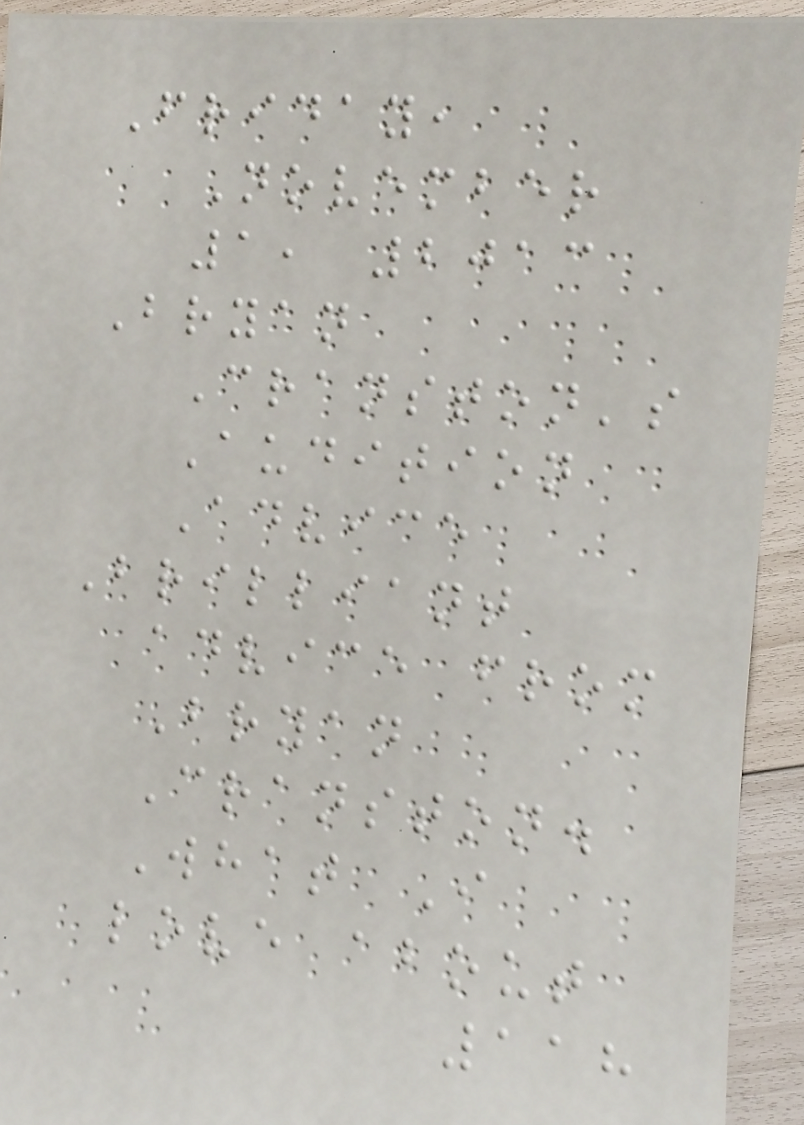Friday,
November
1, 2013
Bryan
Cranston's
Audition
Advice
Brilliant
advice from
Bryan
Cranston.
What I
love about
118
